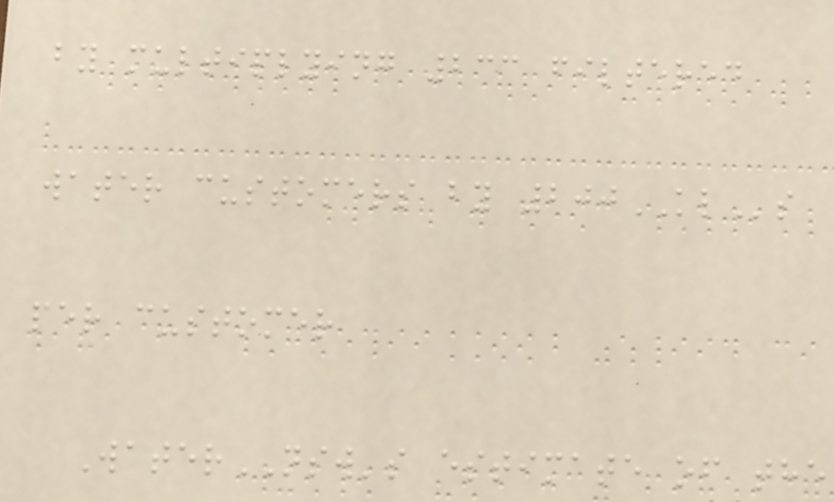by multiplying 233 filtered
water customers by 200KLs
per customer
WaterNSW's estimate of the
